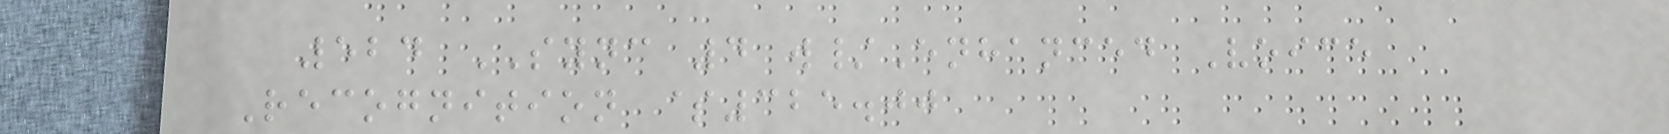524 SYNC 4 w/Enhanced Voice
Recognition $325.00
